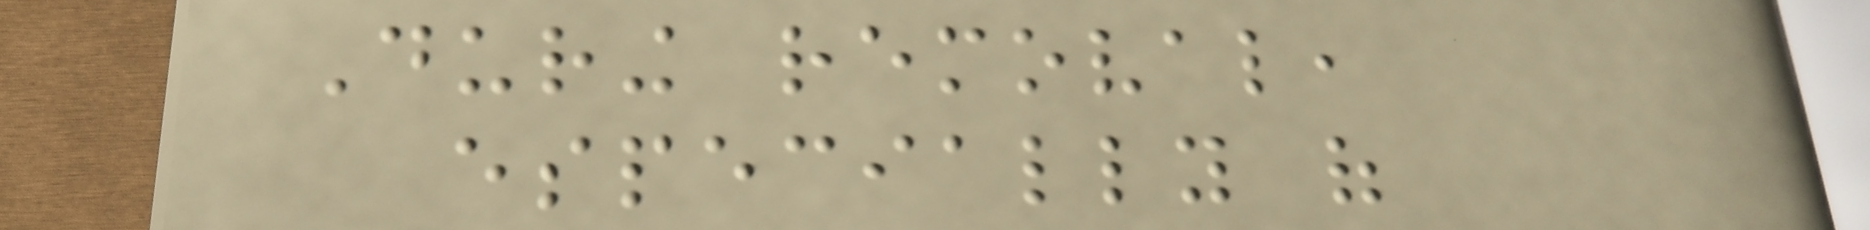During removal,
especially of
